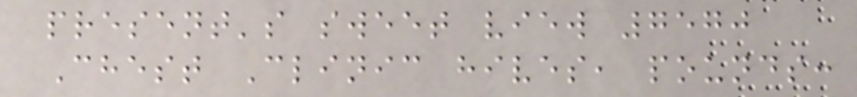present's sweet view 7570
Chest Clinic hives, pounds:
